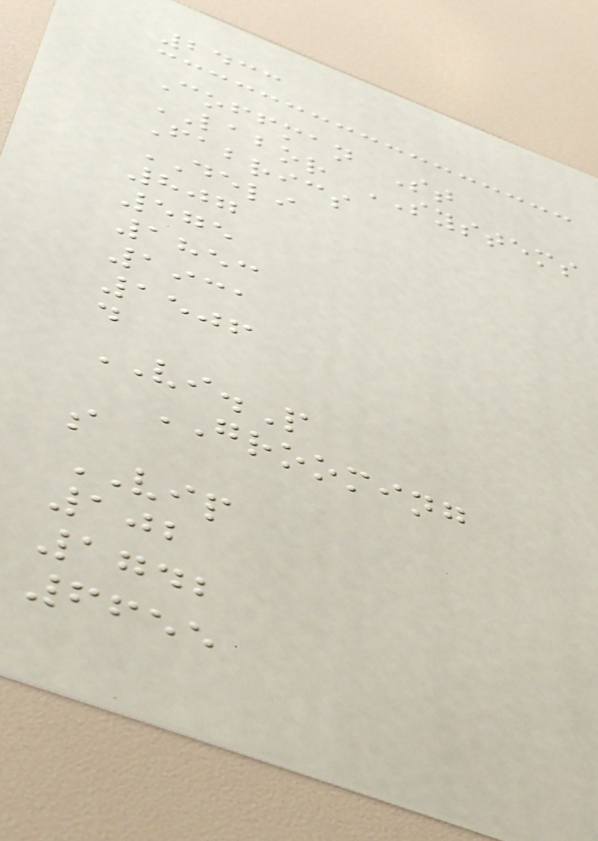2433
Coffman St
LABOR SYSTEMS
Fabrics
DELI
807
575
1853
1931
1506
d
VI.P
GROOMING
s
VIP
102
1742
6655
